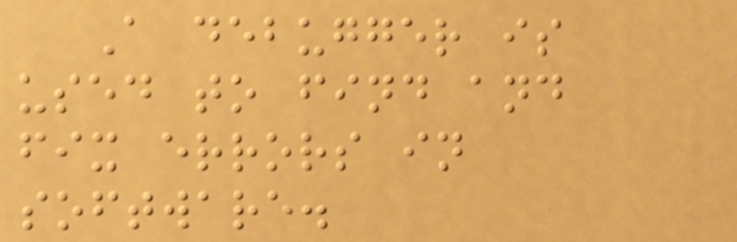A debugger is
used to find and
fix errors in
software.
